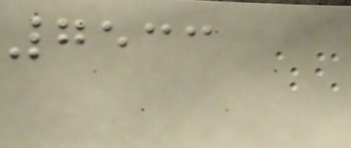7533
